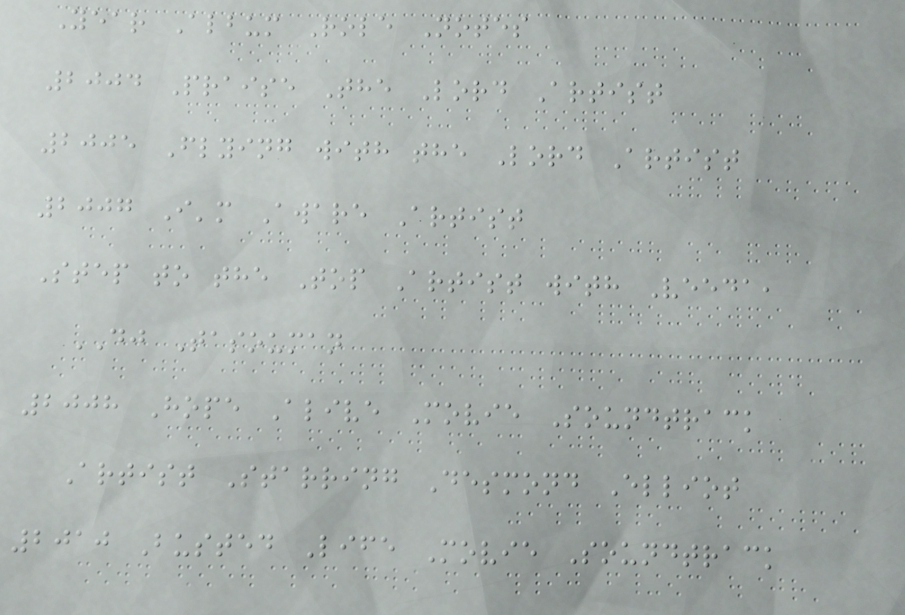Year Album Role Notes
2004 Praise The Lord Artist
2005 Flying with the Lord Artist
2007 I'm Aware Artist
Step to the Top Artist with Veeda,
DJ Tasouman
2008 Hope Alive Movie Soundtrack
Artist Starring Desmond Elliot
2010 Busted Life Movie Soundtrack
